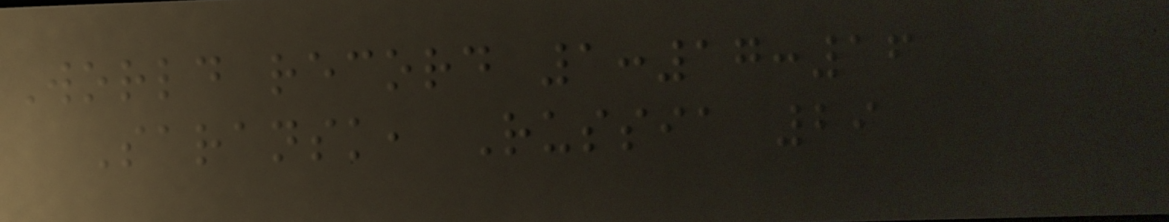World record 1:17:16
Saransk, Russia 29
